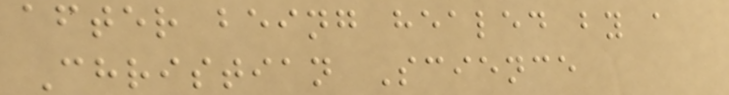after being healed by a
Christian Science
